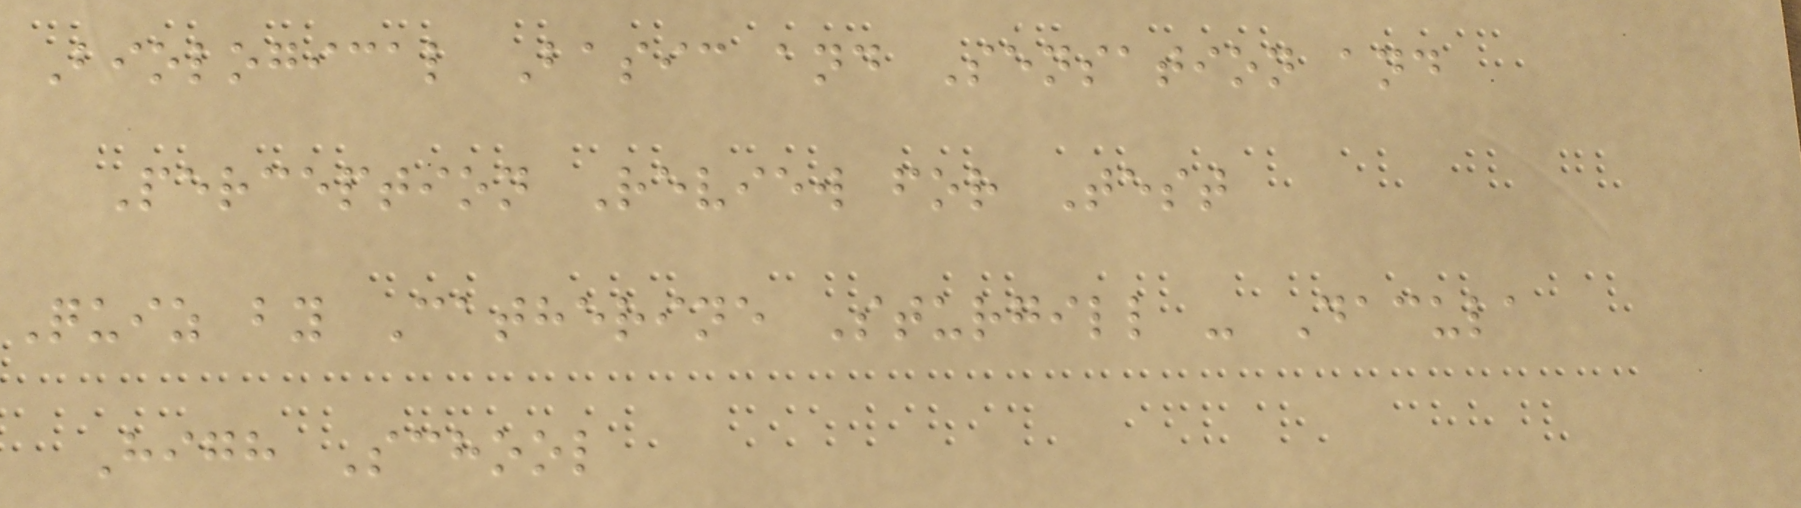Biological Basic and Sensation and
Perception Review for Test
Quiz by Catherine Sturgill - Dacula
High School
